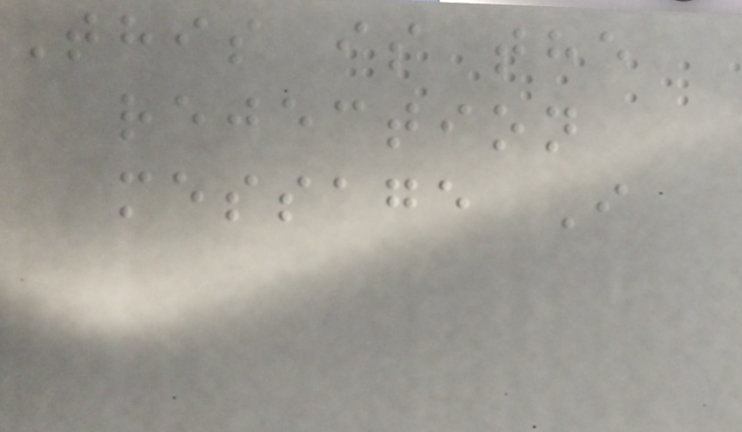This is the
rejection
message I
